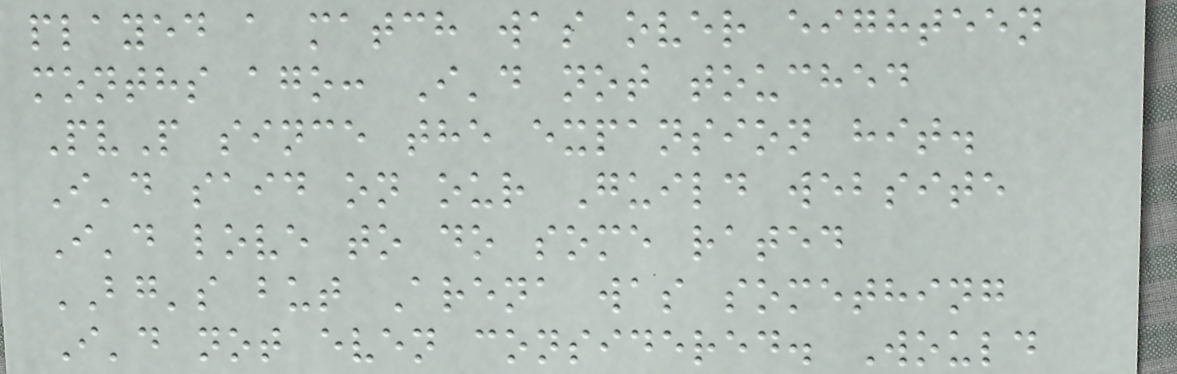played a match was over eighteen
months ago: I'd not touched
PvP since the expansion hit.
I'd said on our Guild website
I'd love to do some rated
BG's but Arena was something
I'd not even considered. Would
